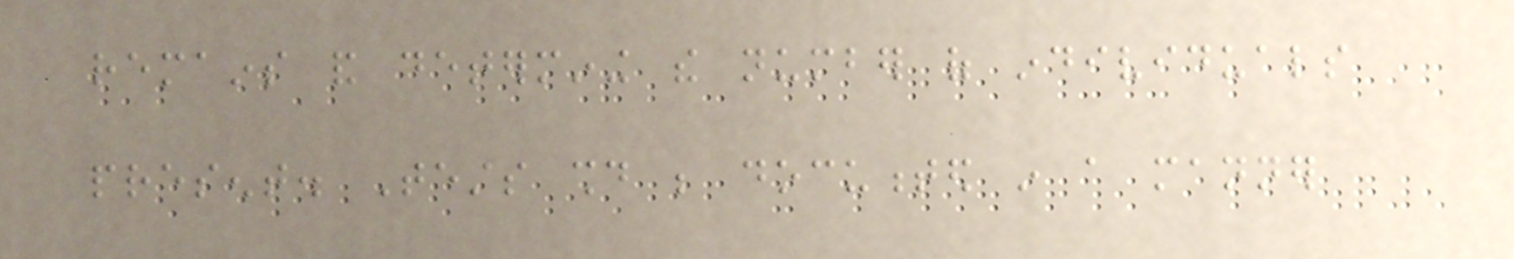remains and determining the number of individuals
present. Tests should be documented in a manner
